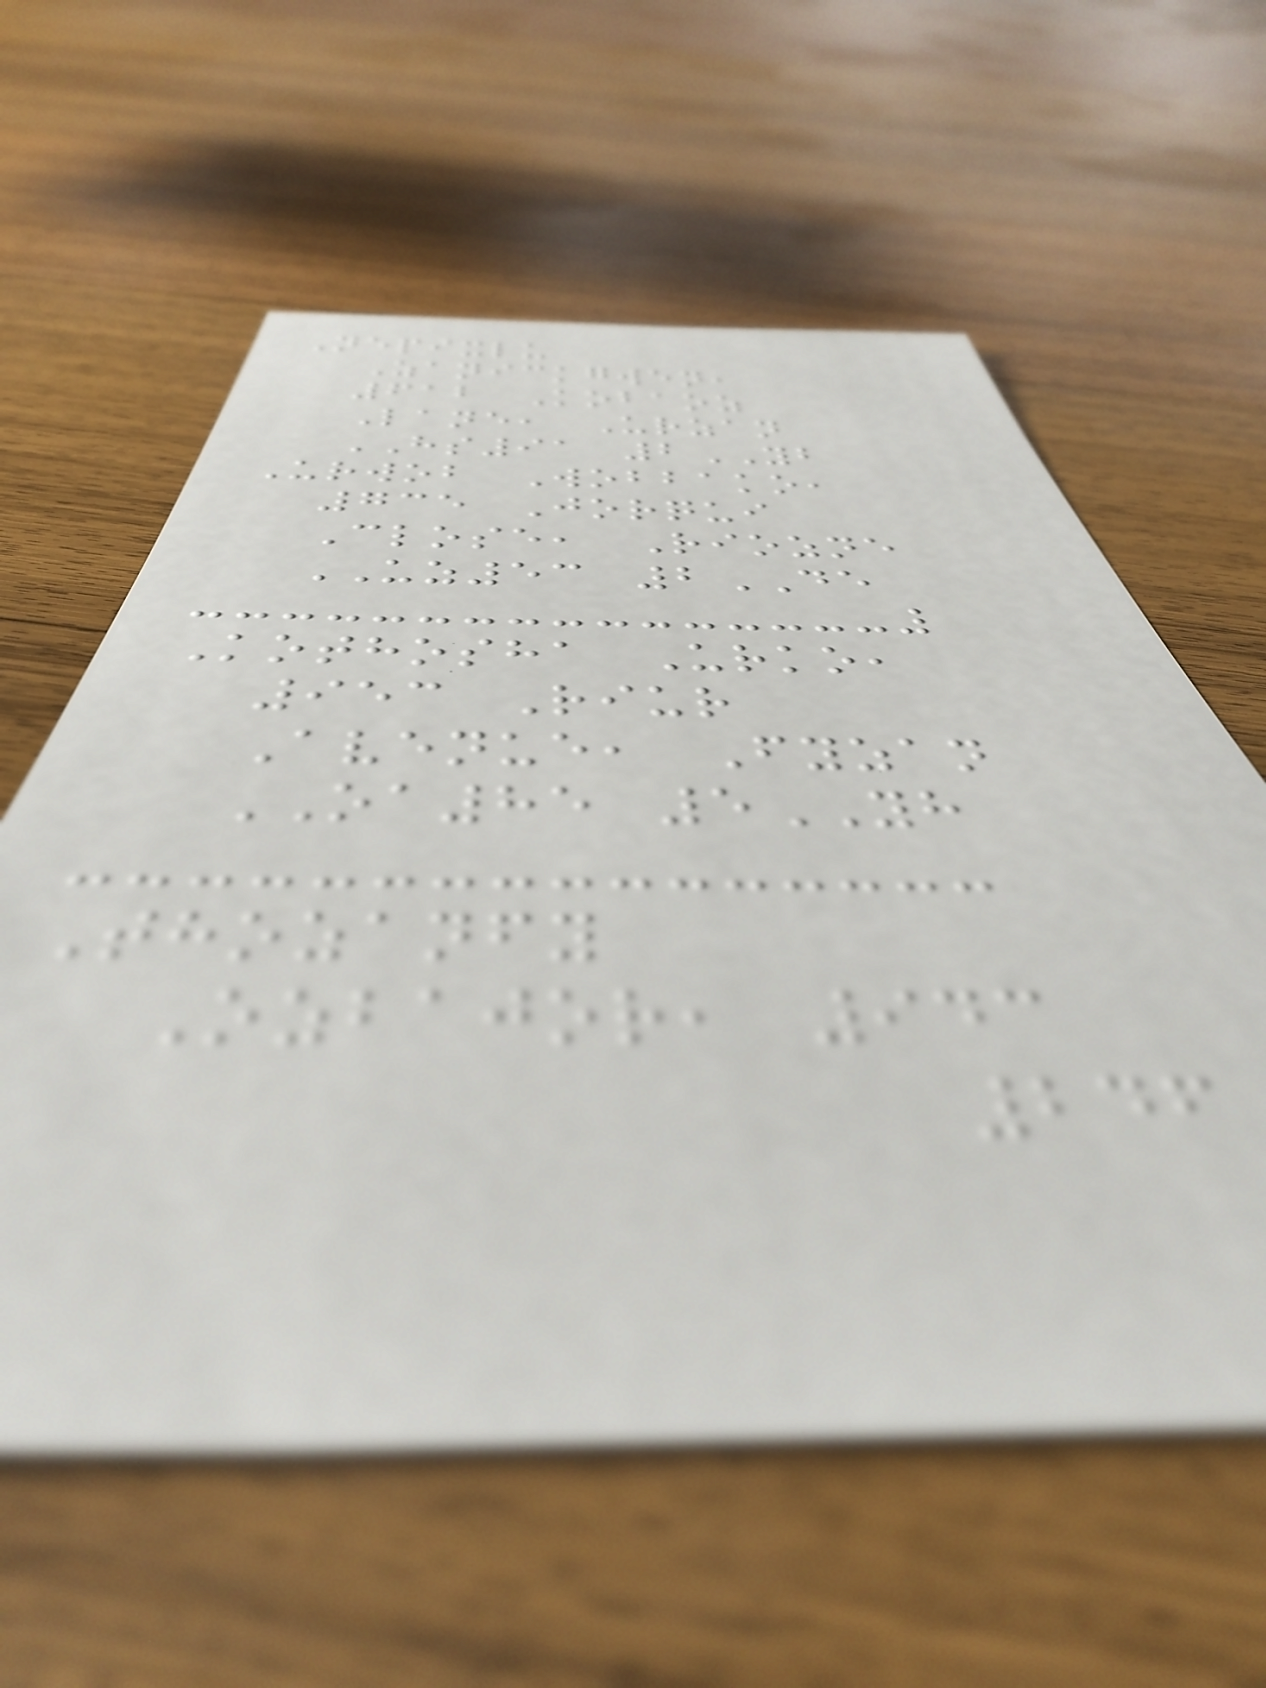Nepixlu
Zanickgwen,
612 Kobaoz
Lane, Urzan
HS91 2YB
Urwob Wobbako,
735 Jorqui
Close, Riozne
UZ53 2DE
Kothosha Urko,
953 Riur
Avenue, Fyzan
OA85 5YH
Thozanfy
Ozbajor, 943
246
